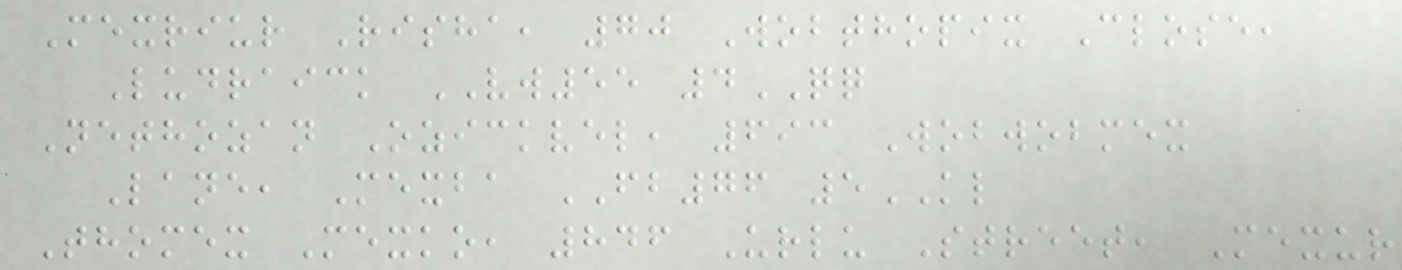Mexriur Risha, 70 Wobthopix Close,
Ludraick VW55 4QQ
Nethozan Ozickvel, 693 Wobwobmex
Lane, Mexba FB76 5KL
Thomex Mexko, 846 Urlu Street, Mexur
